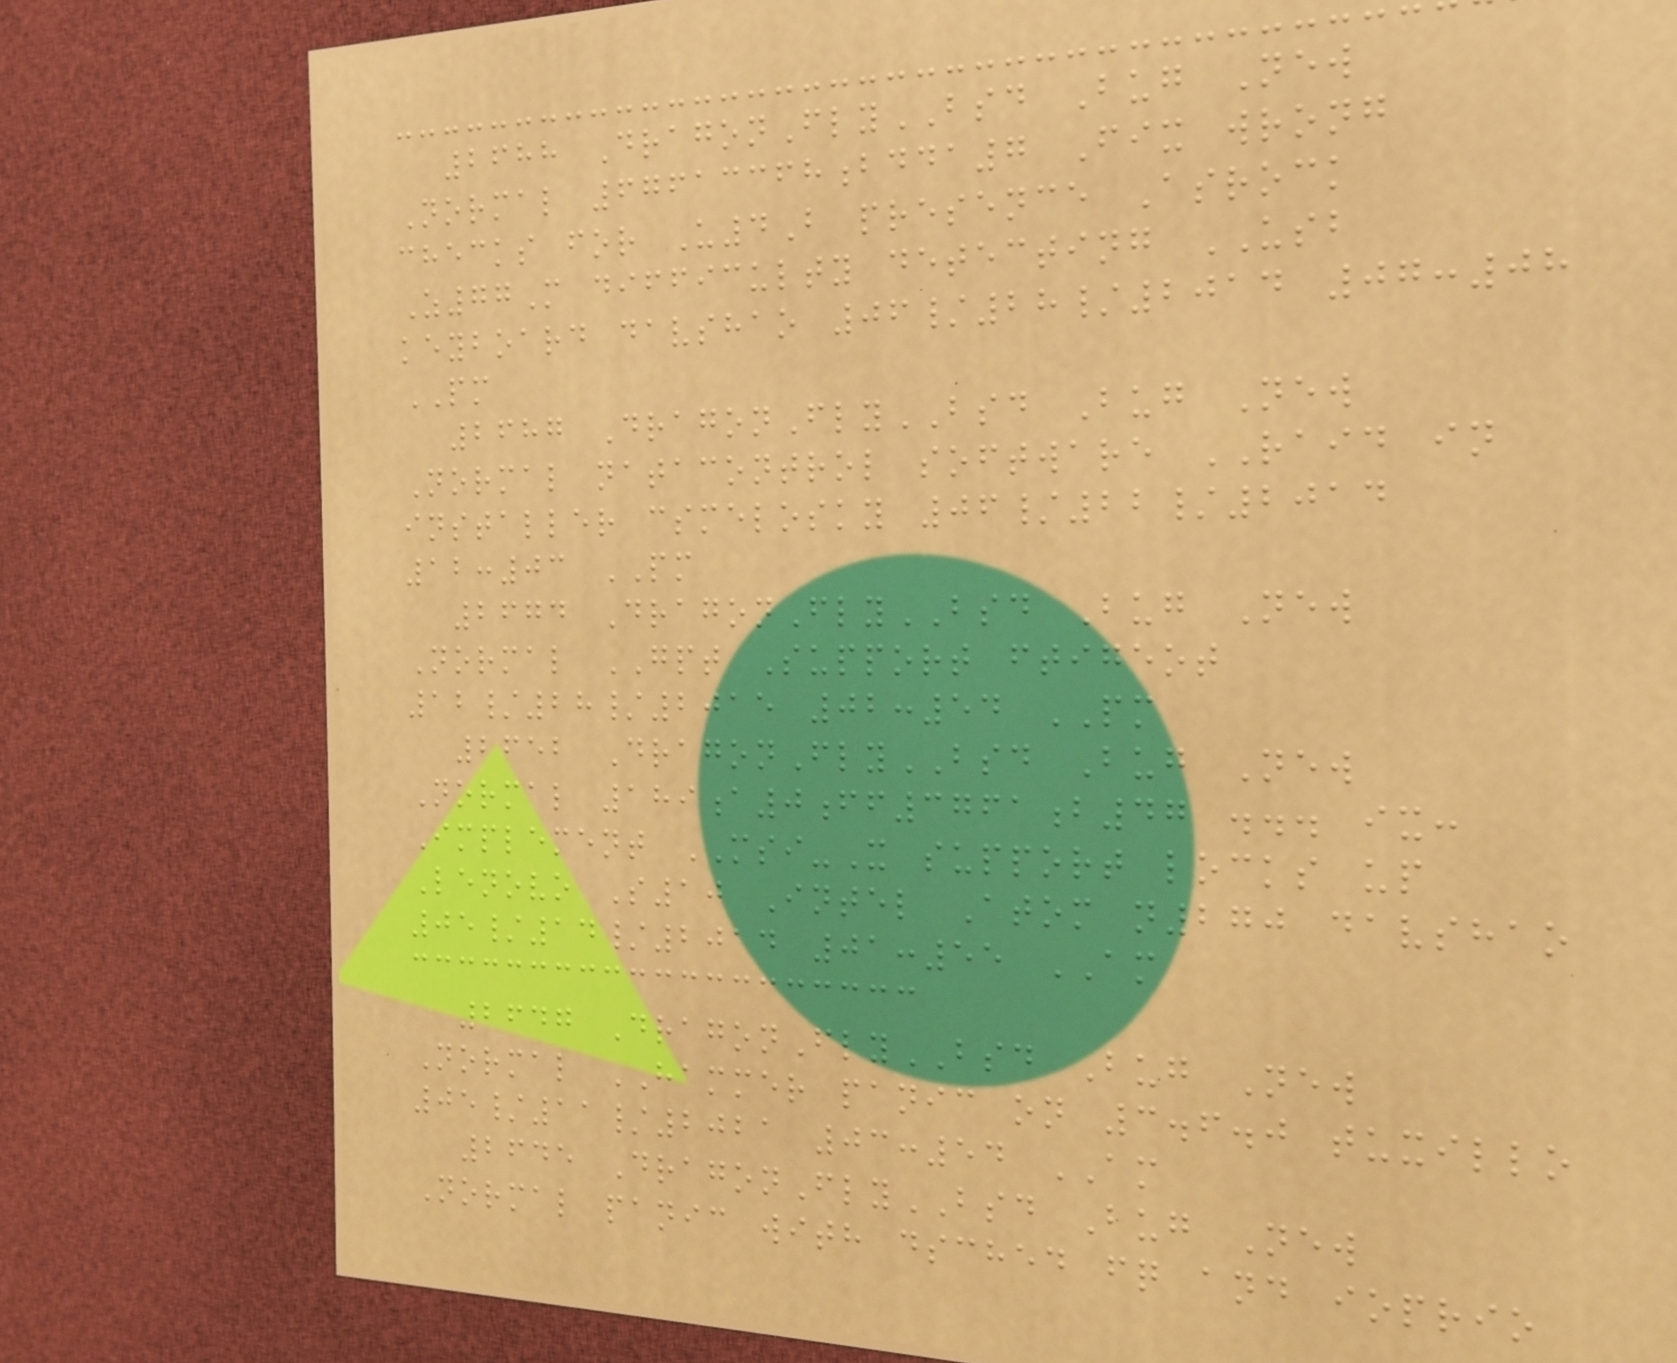2688 DragonFlyBSD Bug New
Normal 67613368bdda7 Fix wrong
checks for U4B presence Asrock
Z77M difficulty detecting USB
keyboard davshao 06/28/2014 07:08
PM
2687 DragonFlyBSD Bug New
Normal natacontrol software RAID in
installer csmelosky 06/22/2014
12:03 PM
2674 DragonFlyBSD Bug New
Normal GPT Support ftigeot
12/28/2015 02:54 PM
2652 DragonFlyBSD Bug New
Normal 189a0ff3761b47 ... ix:
Implement MSI-X support locks up
Lenovo S10 Intel Atom n270 davshao
05/14/2014 01:55 AM
2647 DragonFlyBSD Bug New
Normal HAMMER panic on 3.6.0 tuxillo
05/11/2021 03:54 AM
2645 DragonFlyBSD Bug New
Normal panic with dsched fq and ioprio
